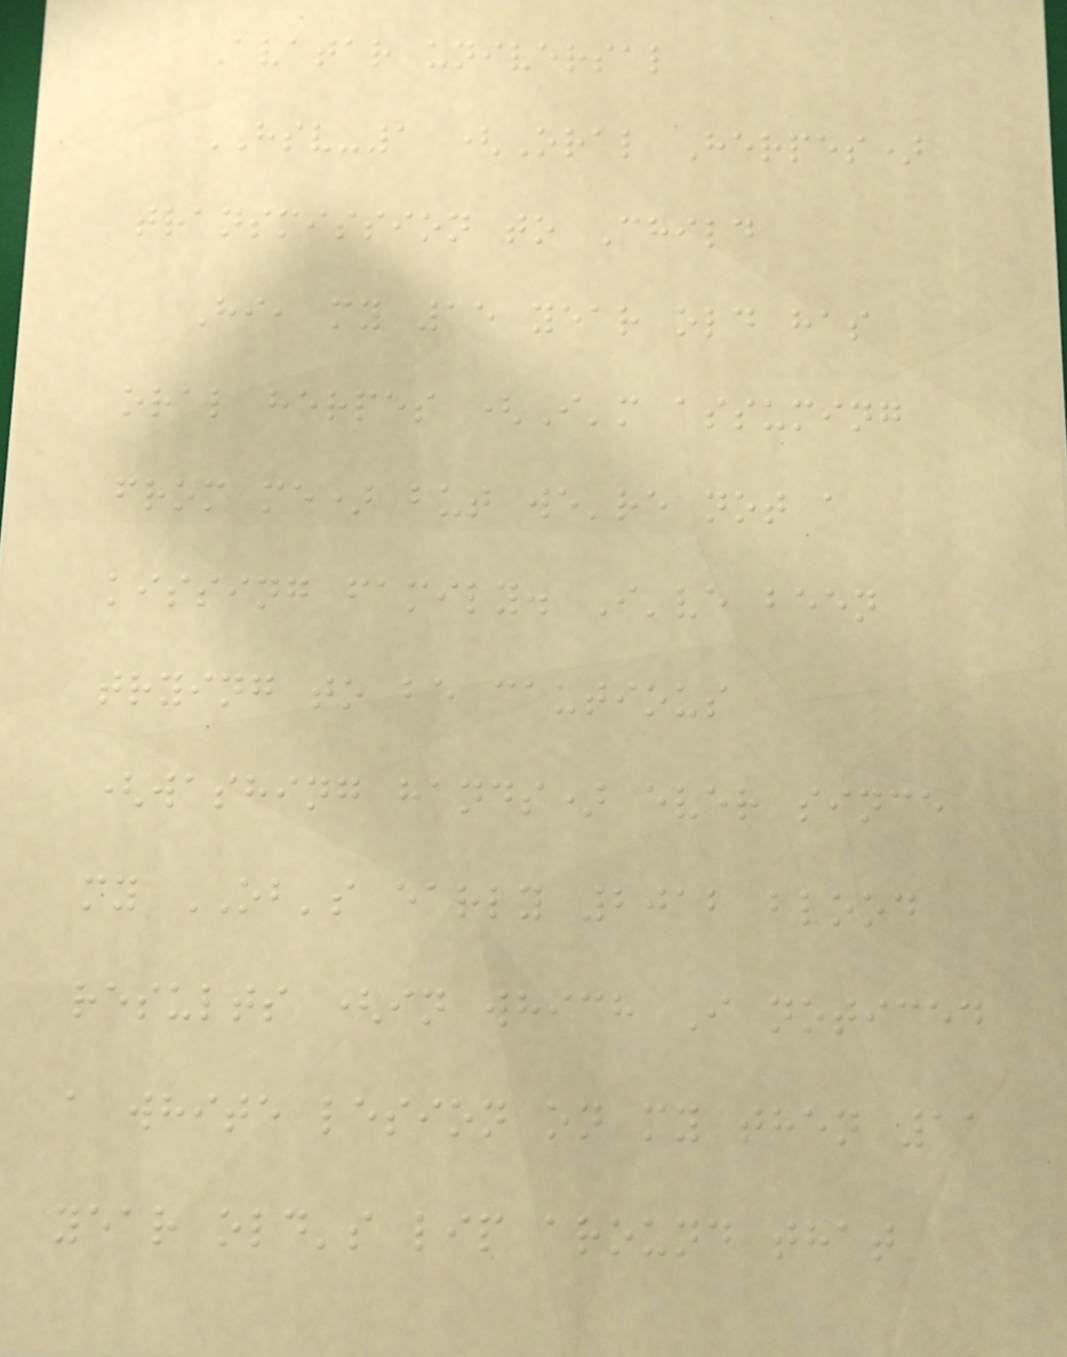Avatar universal
HSV-1 (Oral Herpes)
transmission to Child
Hi, my 15 year old has
oral herpes (I'm assuming
from me) but we're not a
kissing family. I've been
trying to be cautious
(washing hands) ever since
my OB's early 2012 blood
results (in which I noticed
a white lesion on my then 11
year old's lip around that
